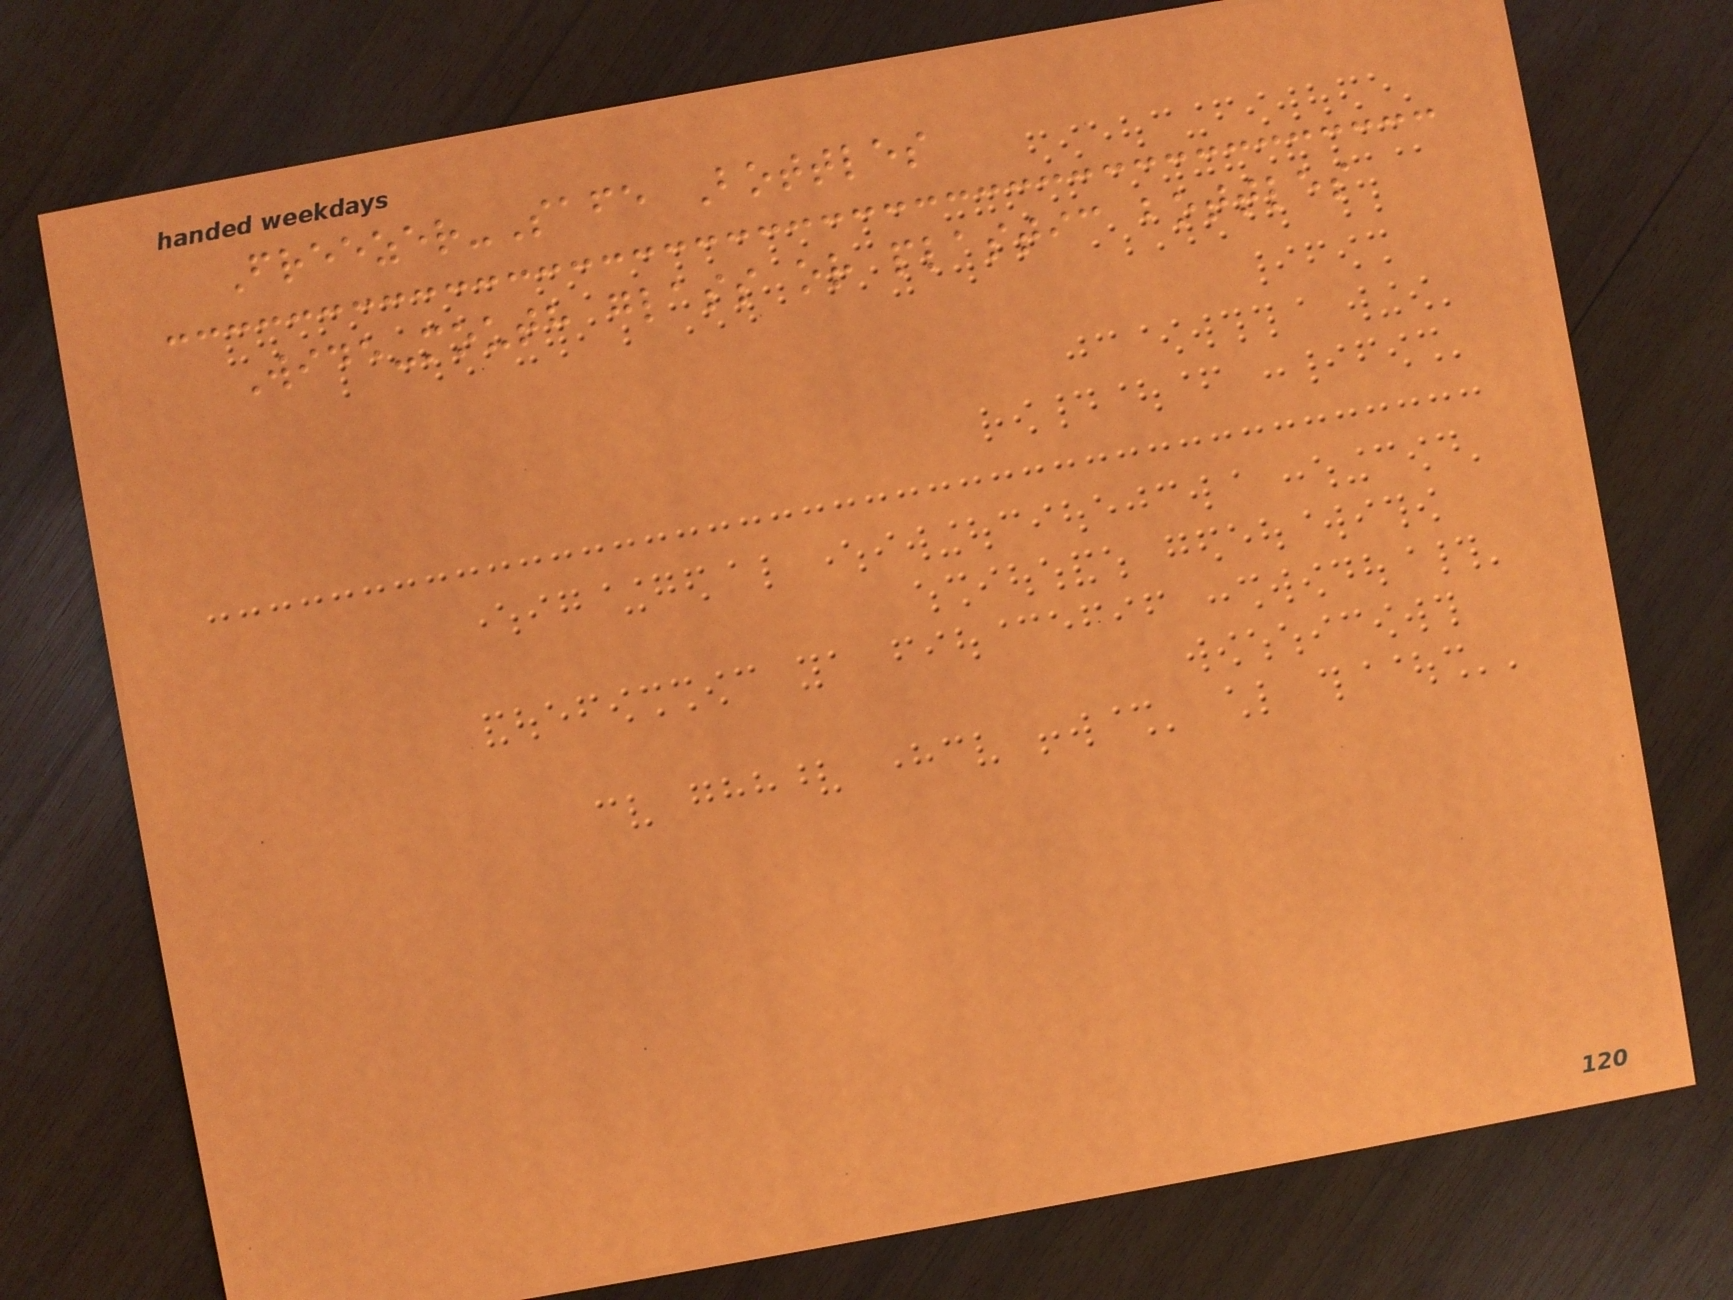Freezer-Safe Bottles
Wide-mouth glass or plastic bottles
